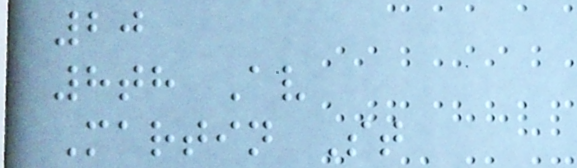20
8th Av
Martin St
